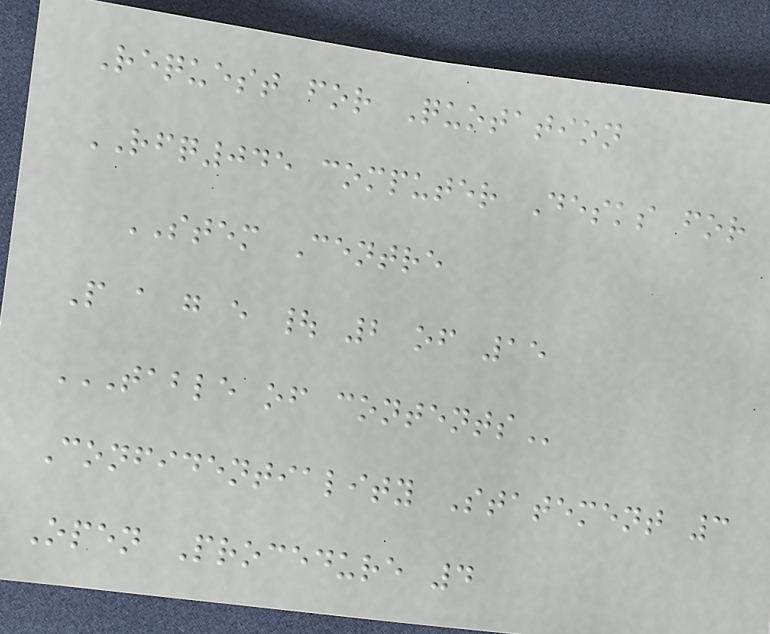Request for Quotation
RFQ045 computer Desks for
STEM Centre
P a g e | 2 of 15
TABLE OF CONTENTS
Confidentiality Statement 3
Open Procedure 4
